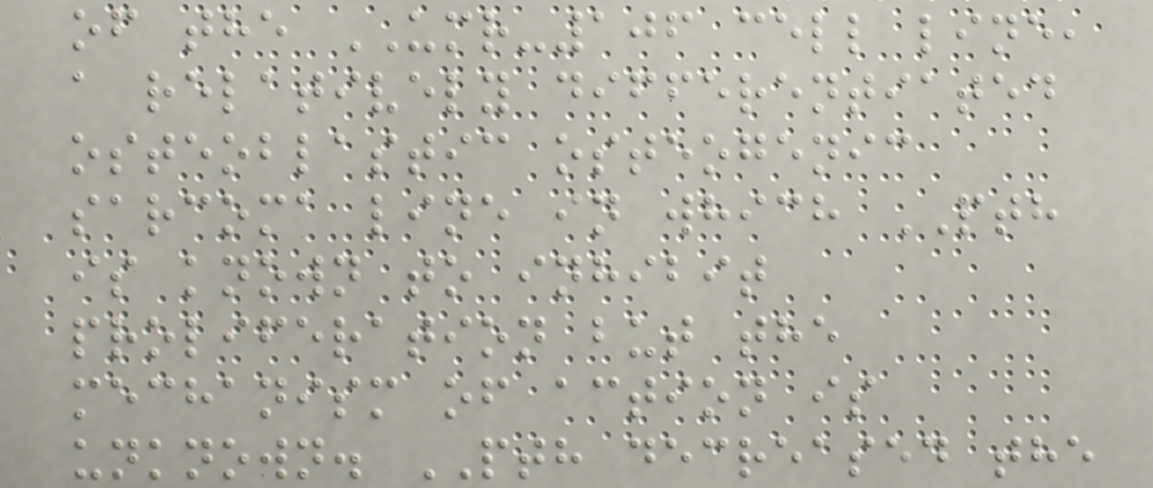of the UMR-106 cell line,
a relatively differentiated
osteoblastic osteogenic
sarcoma line in which PTH
is known to inhibit
proliferation but the
mechanism of action is
unknown. PTH decreased the
